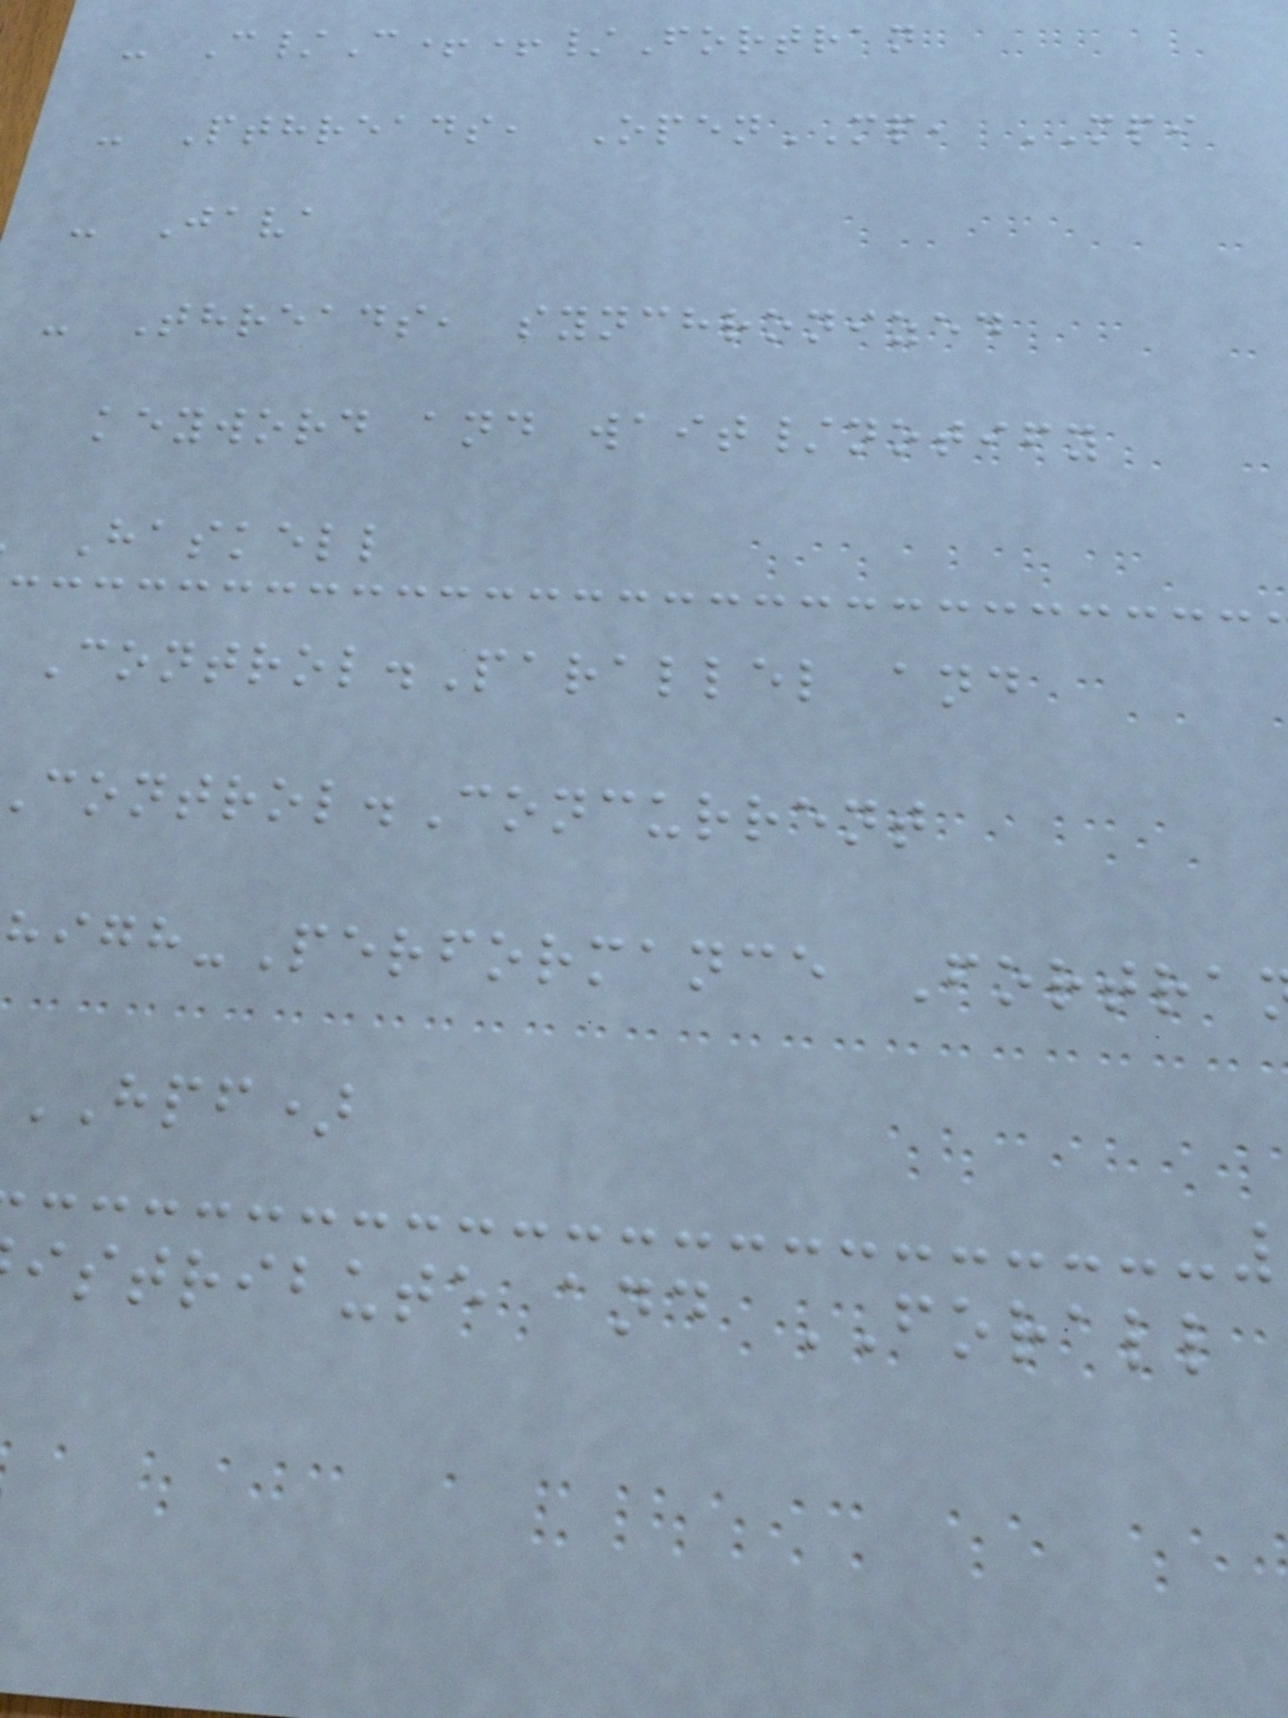- C/C++/Fortran
- Pthreads, OpenMP, MPI
- Java
- Threads, synchronized
keyword and wait/notify
Haskell
Control.Parallel and
ontrol.Concurrent
igh-Performance Fortra
HPF)
istribute and FORALL
